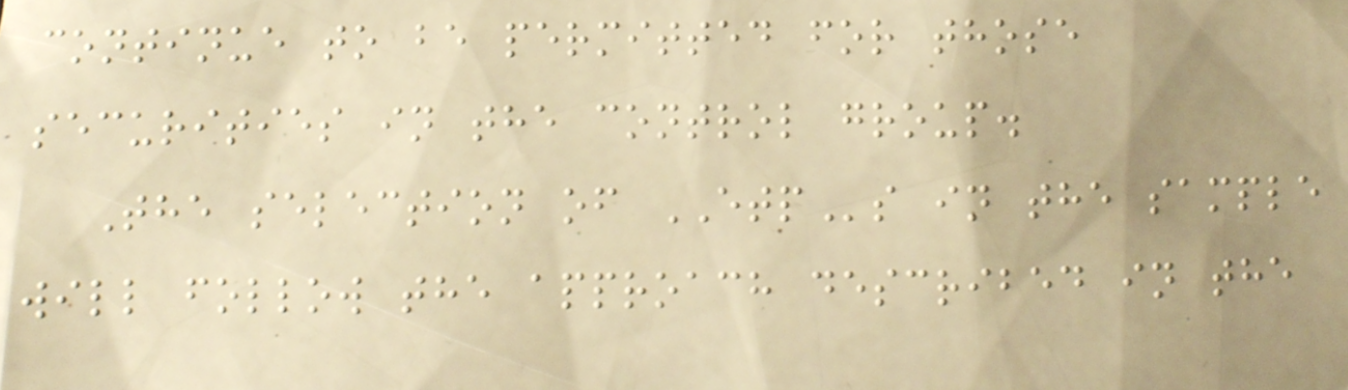continue to be permitted for those
securities in the control group.
The selection of ETPs in the sample
will follow the approach described in the
